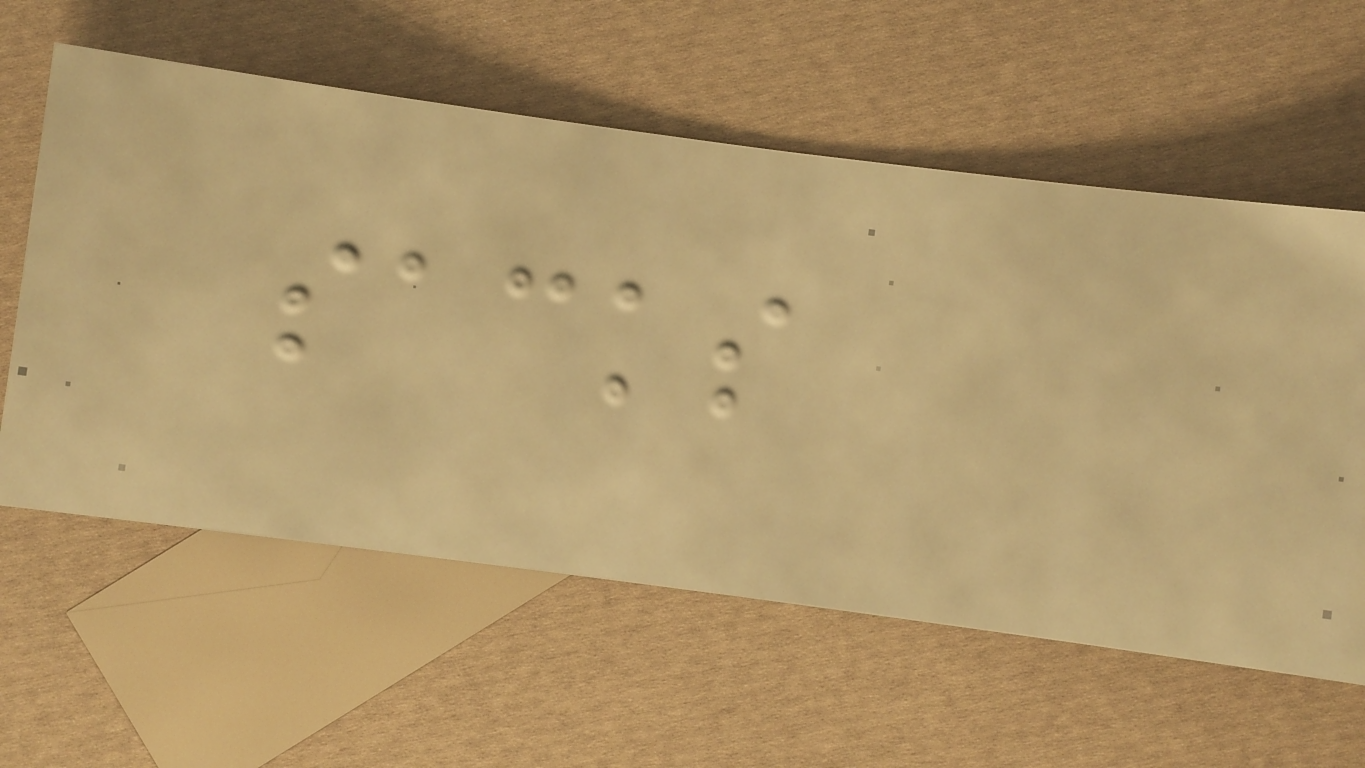sacks
